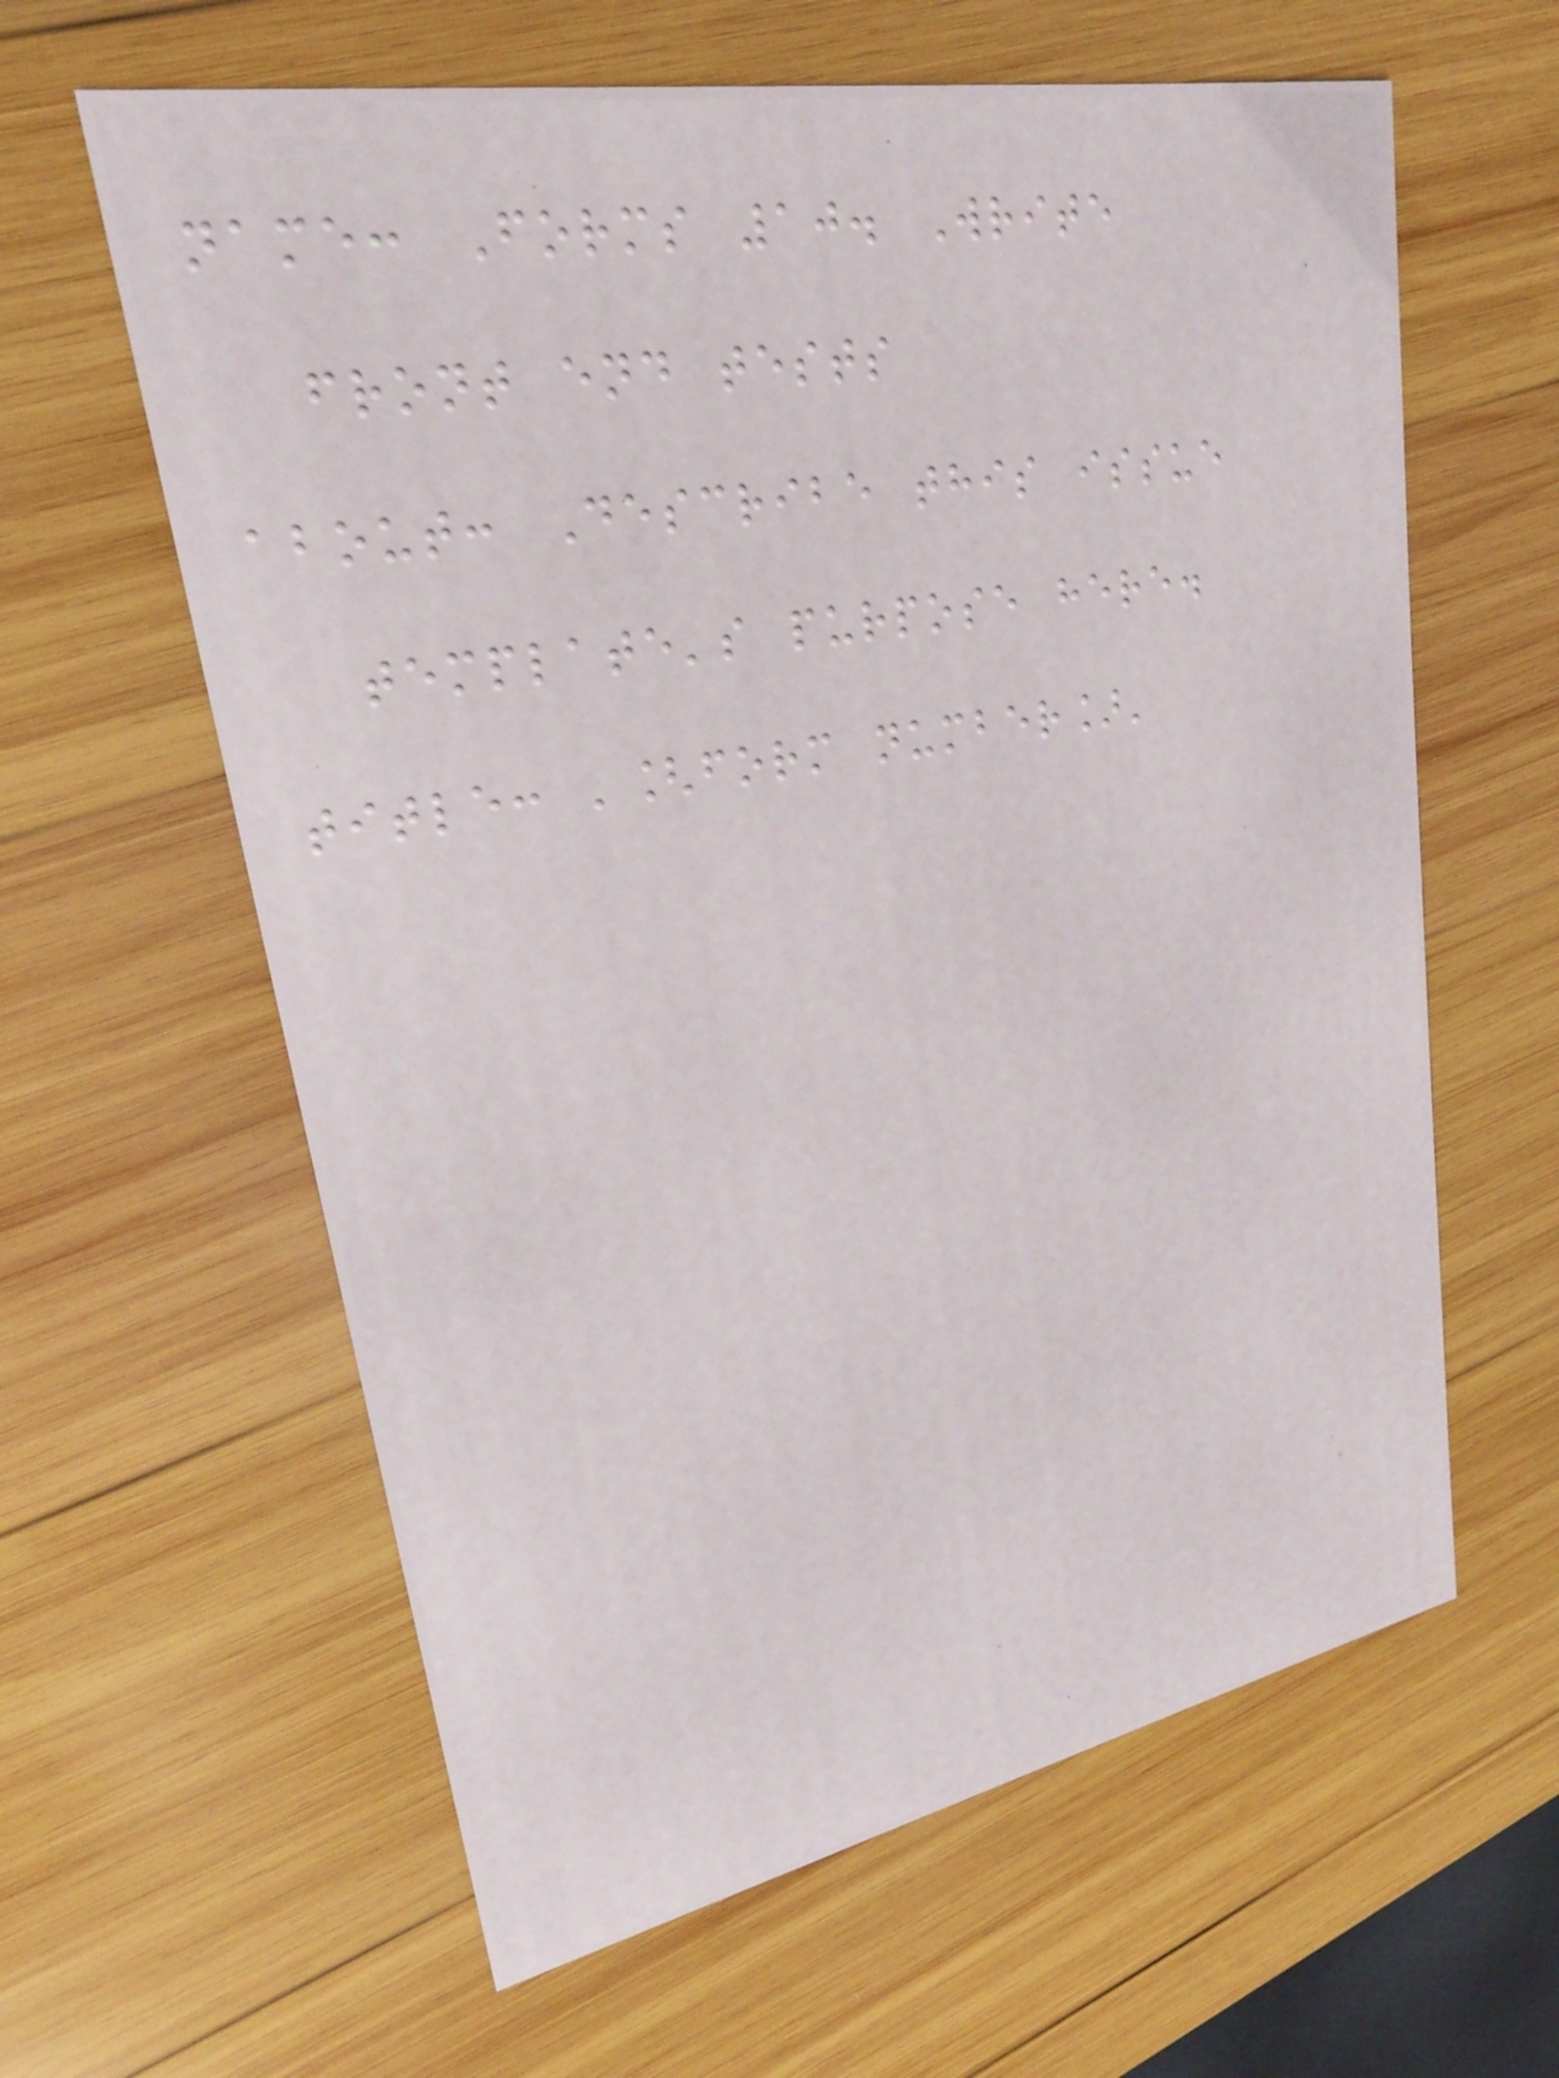name: Forms 10. Write
front end tests
about: Describe this issue
template's purpose here.
title: '[form number]'
